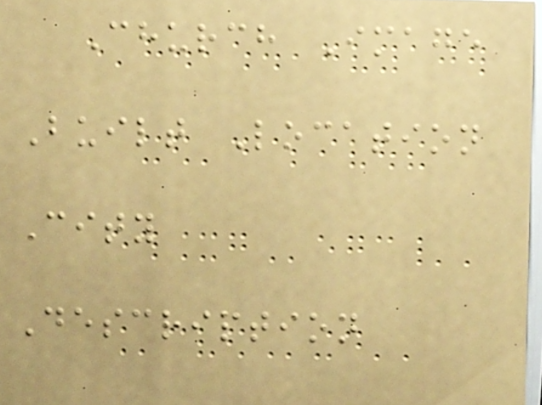Church Image
Built Location
City
Description
